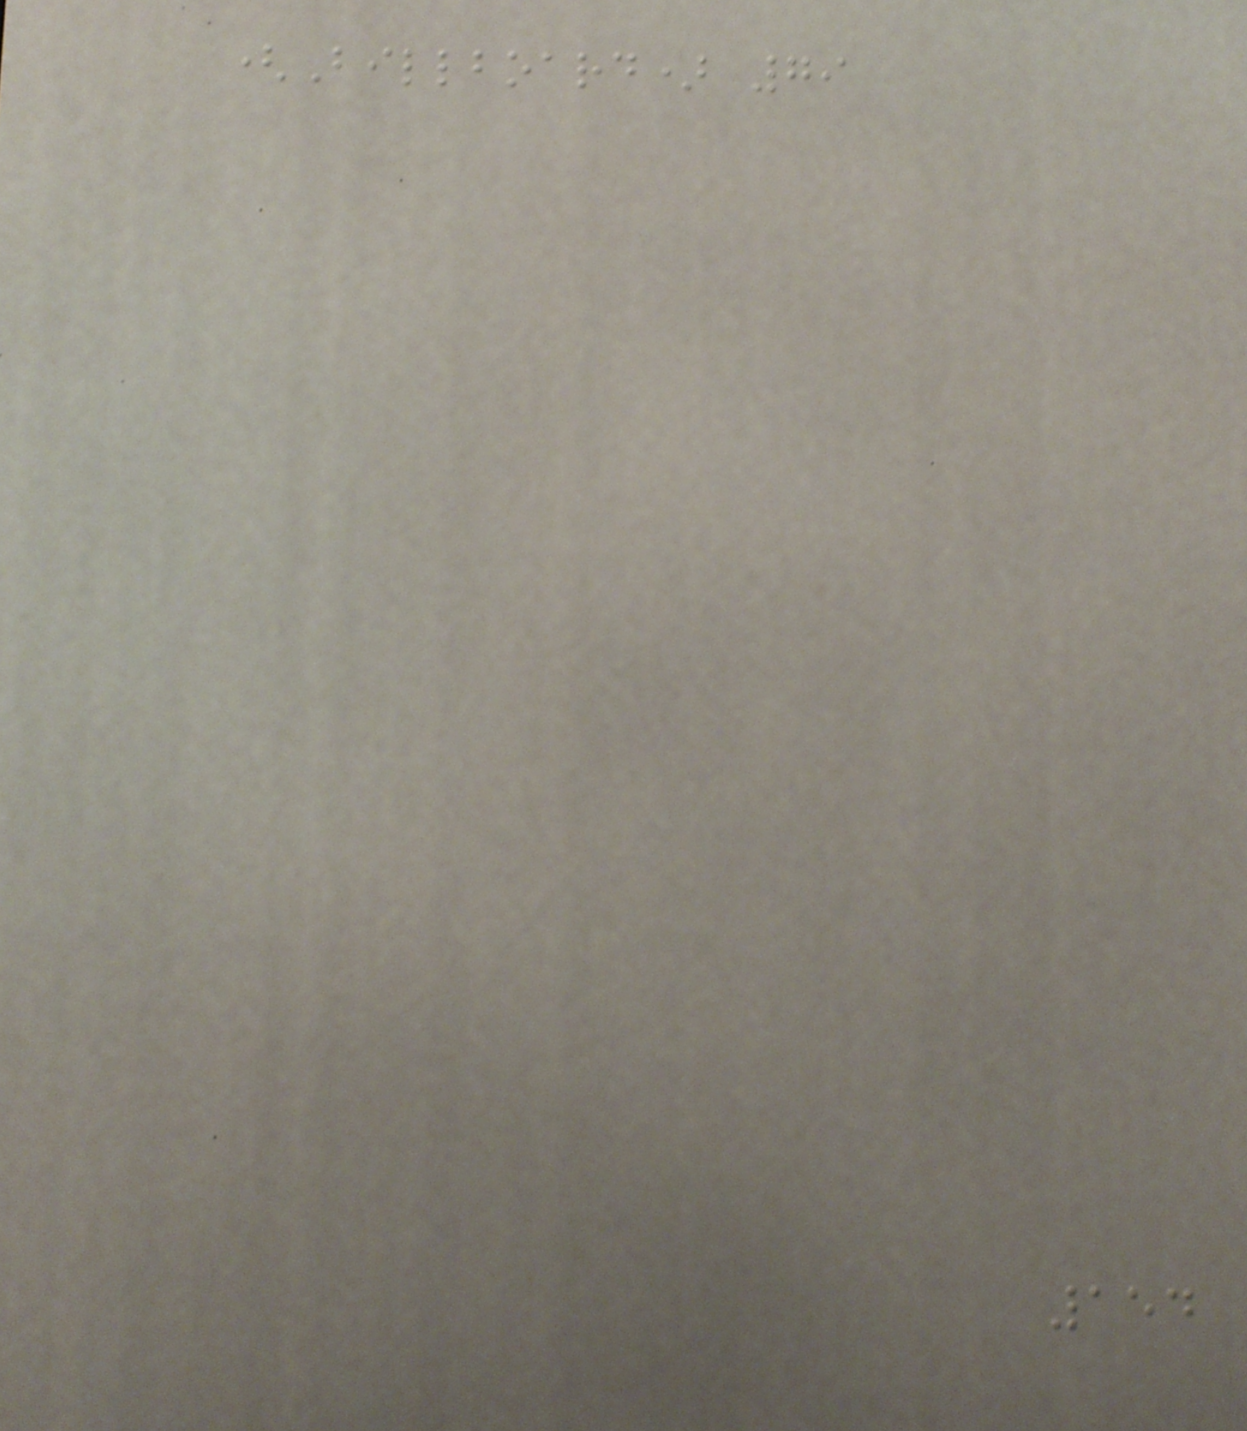(Billboard) 79
154
